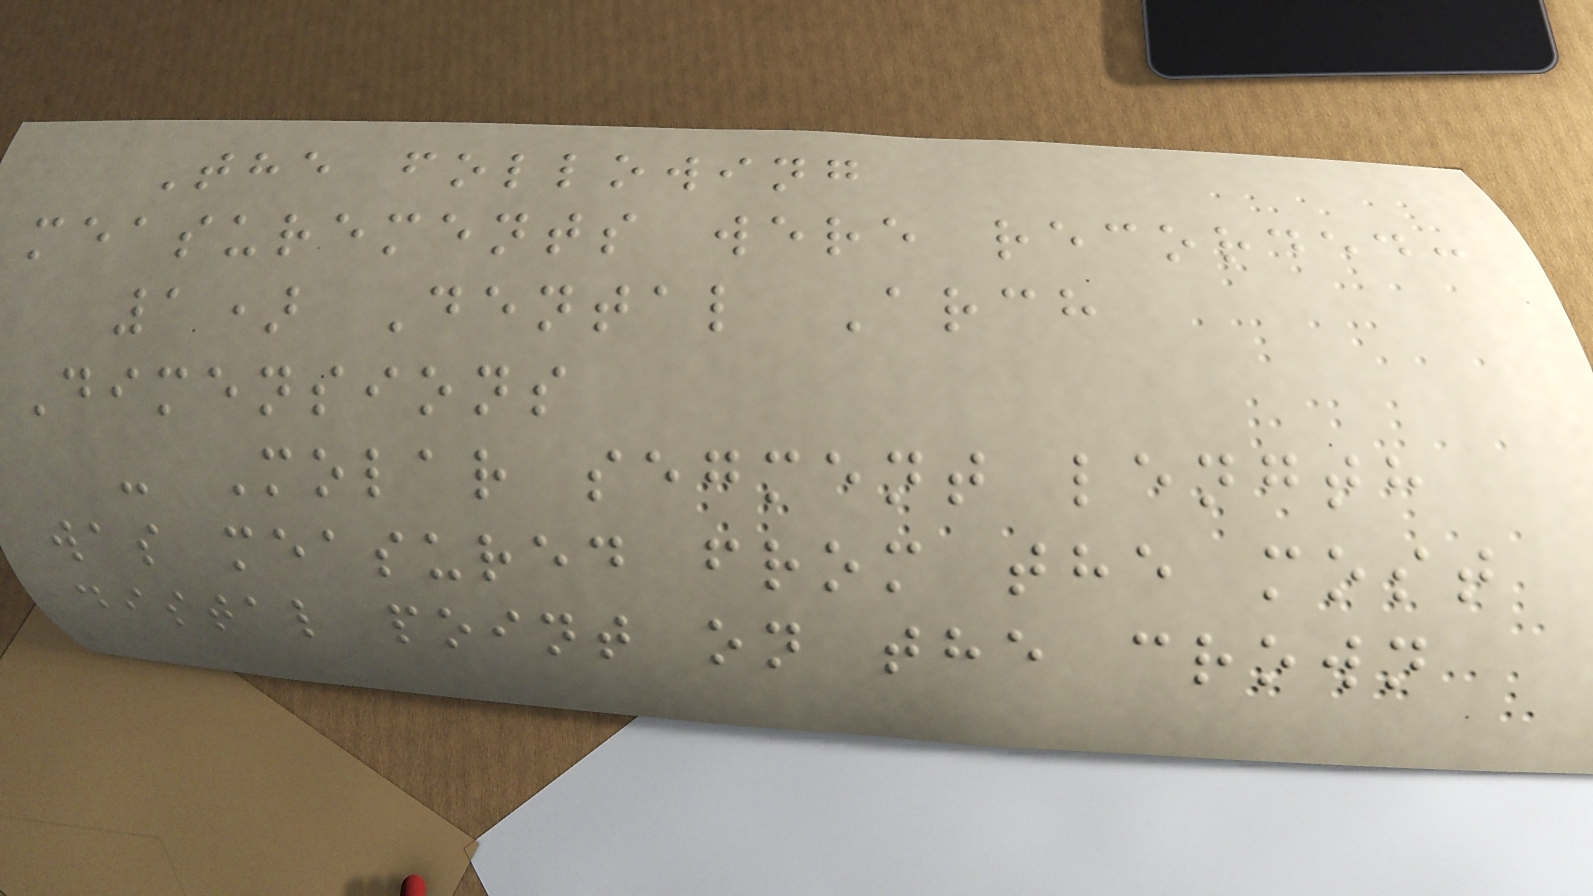The following
measurements were recorded:
1) Dental Arch
Dimensions
- Molar segment length
was measured from the most
distal point on the crown
